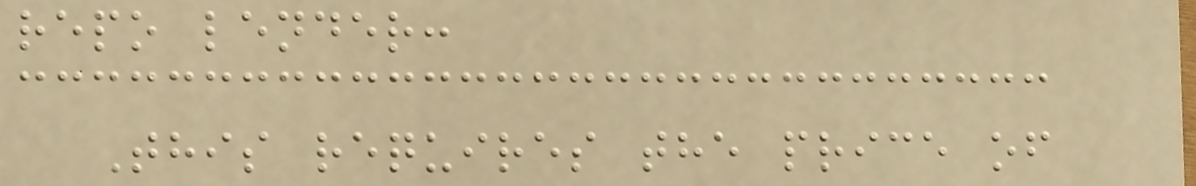repo lender:
This requires the price of
